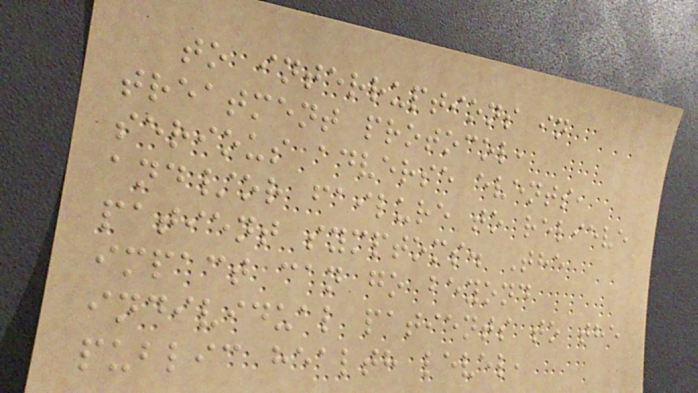to interruptions in
treatment protocol,
serious adverse events,
and/or failure to relieve
patient symptoms. The
impact can go beyond
individual patients to the
public health level,
